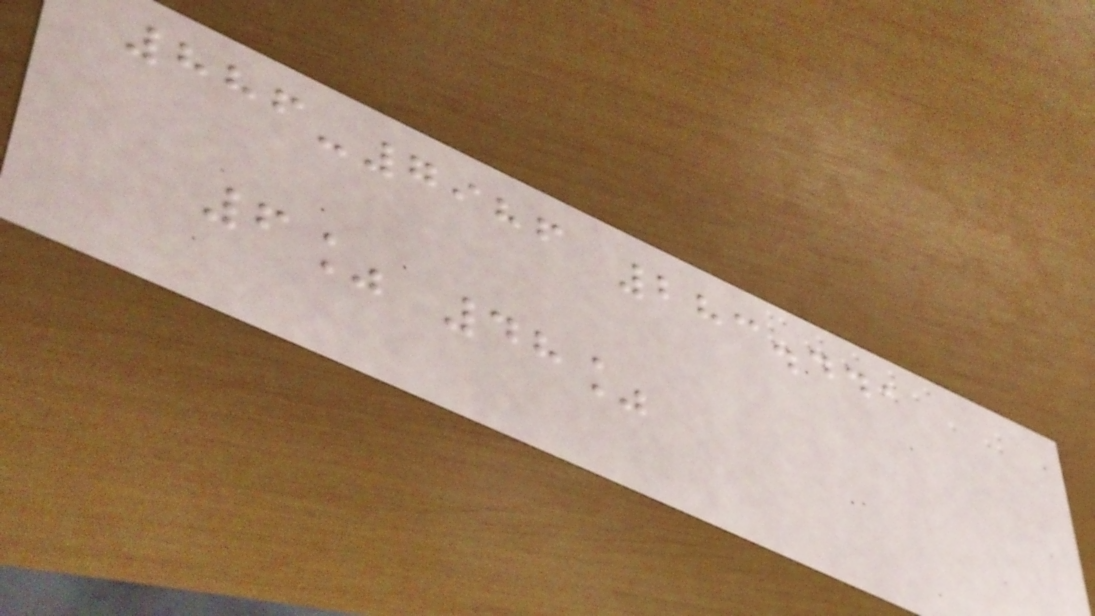886-7986 283.441
6% 48%
